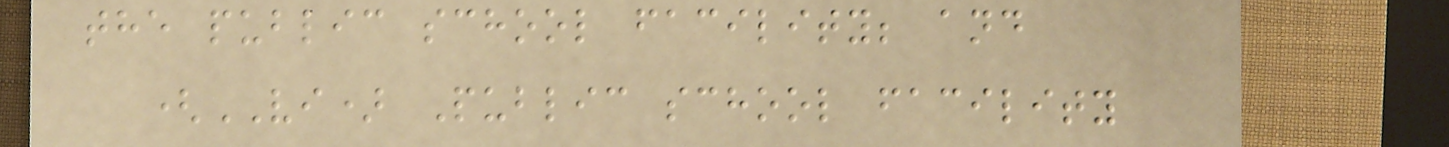the public school facility; and
(VI) Public school facility
